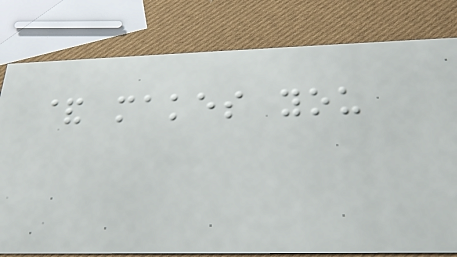& makes you
